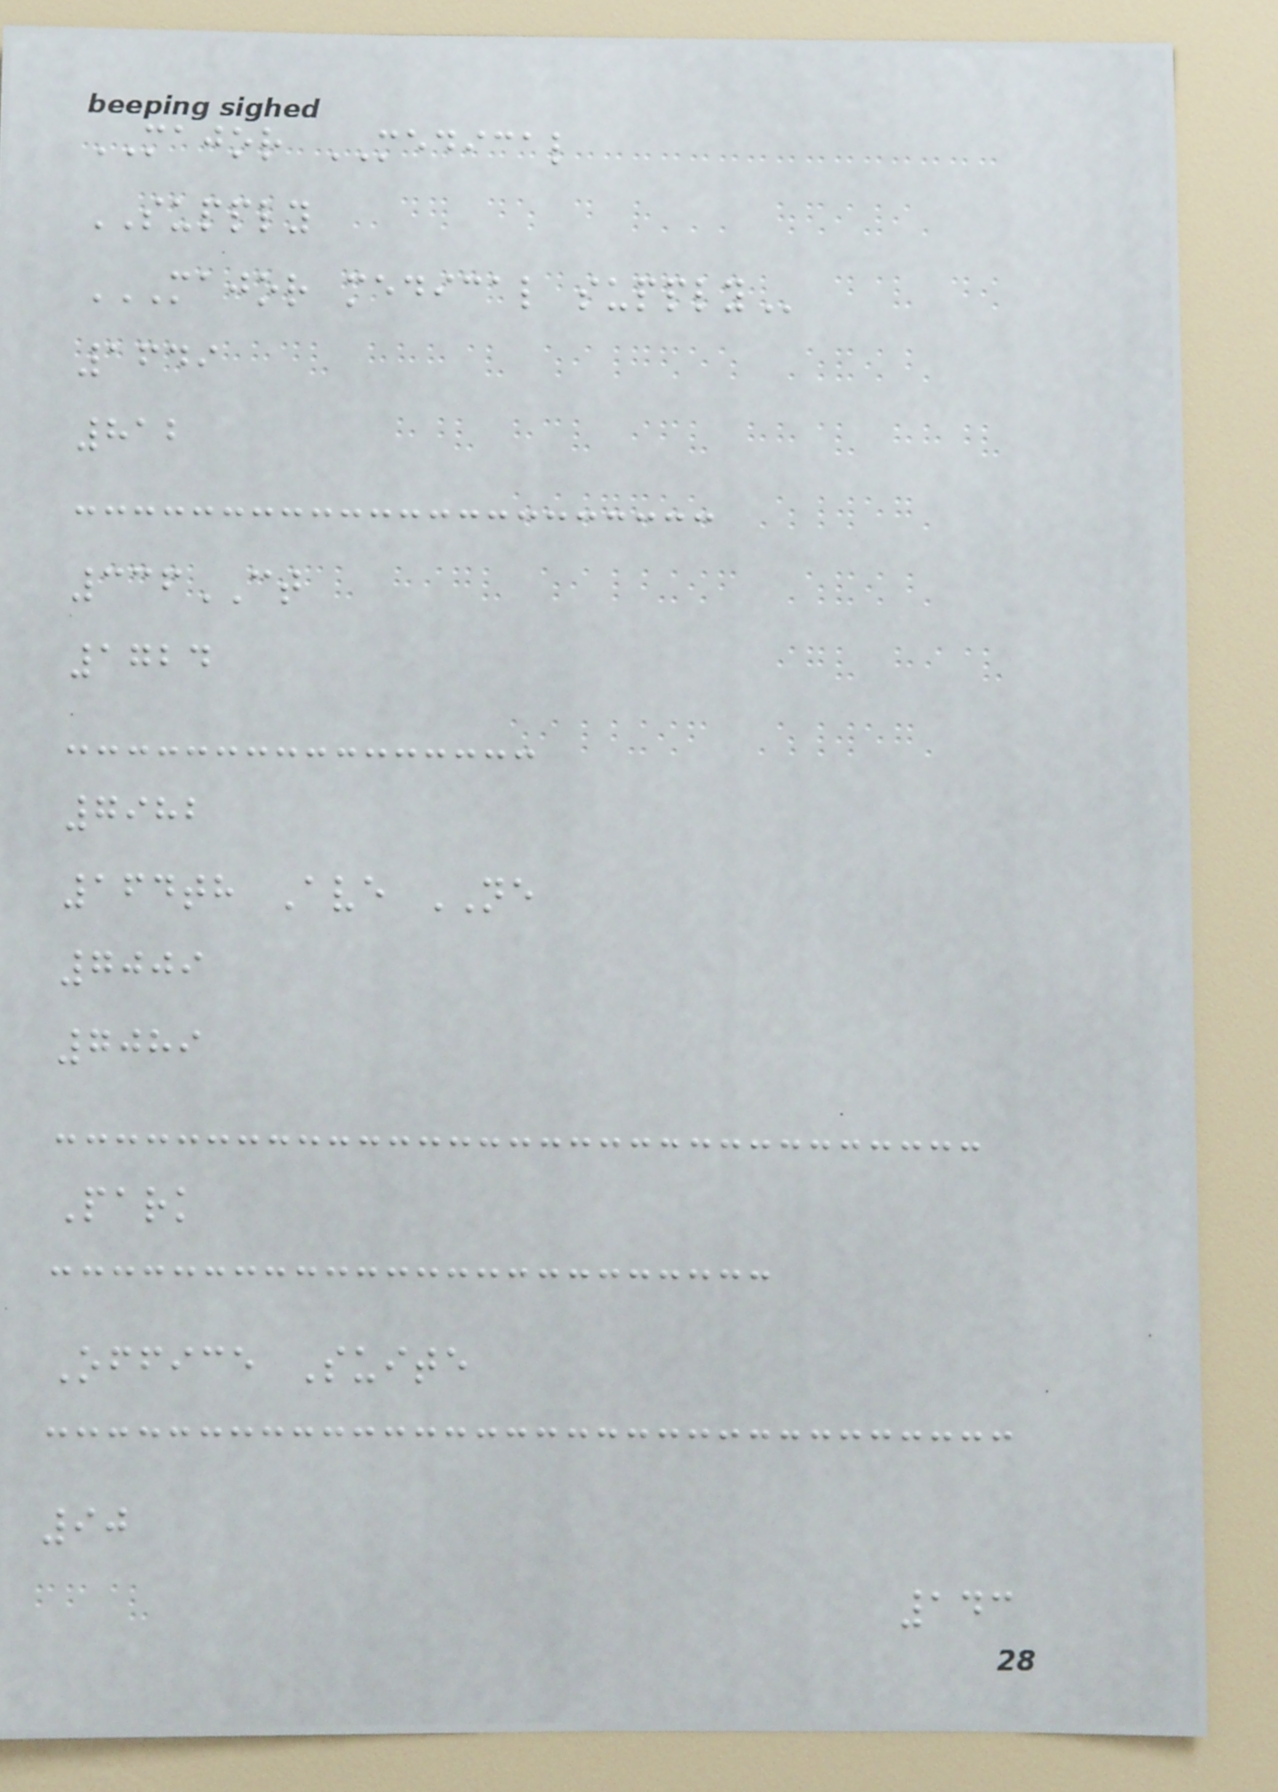MAJOR MEDICAL
SUPPLY
MAJOR MEDICAL SUPPLY
1649
812
336CT
1724
7982
164th Ave NE
7009
7089
Park
Office Suite
90
143
